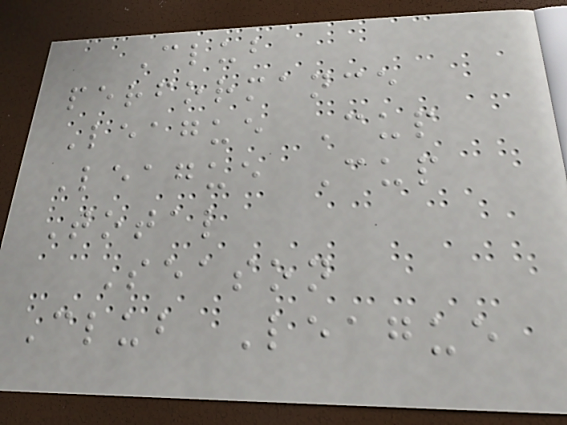Club
performance
League Cup
League Cup
Total
Season
Club League
